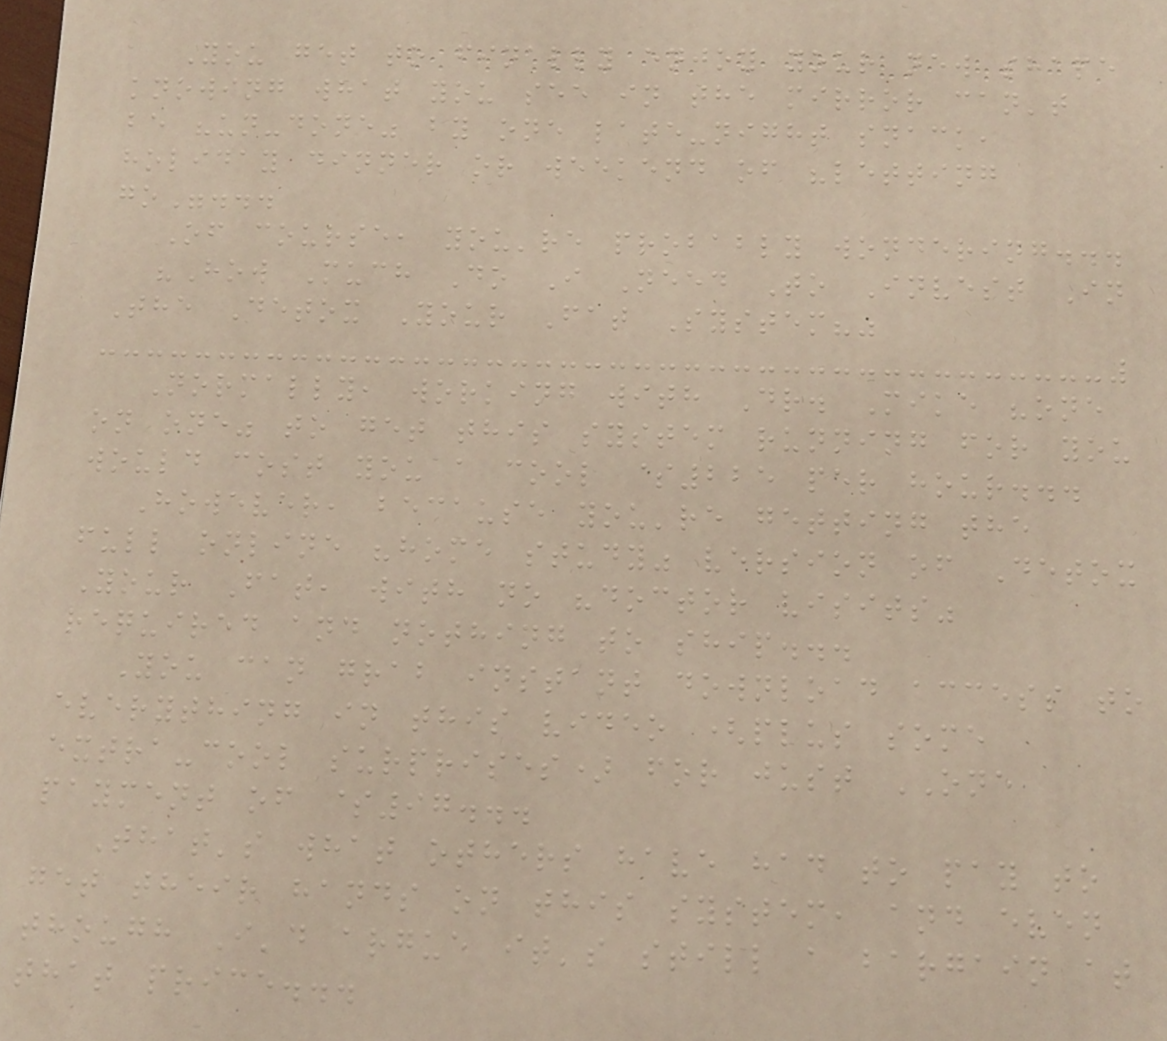You get to finally enjoy your new shape
knowing what you see in the mirror can't
be "un-done" by one late-night snack,
holiday dinner or weekend of "letting
go"...
Of course, you're probably wondering...
"How Much Do I Need To Invest In
The Detox Your Fat System?"
Normally, working with Dr. Mike "one
on one" to get this system running for you
would cost you a cool $225 per hour...
However, because you're getting the
full online "home study" version of Detox
Your Fat, with no "doctor visits"
required and nothing to ship...
You can grab instant download access to
everything in this video (plus some
extra-cool surprises) for just ONE
payment of $97...
That's what others have had to pay to
get their hands on this system, and even
though I'd argue it's still a bargain at
that price...
